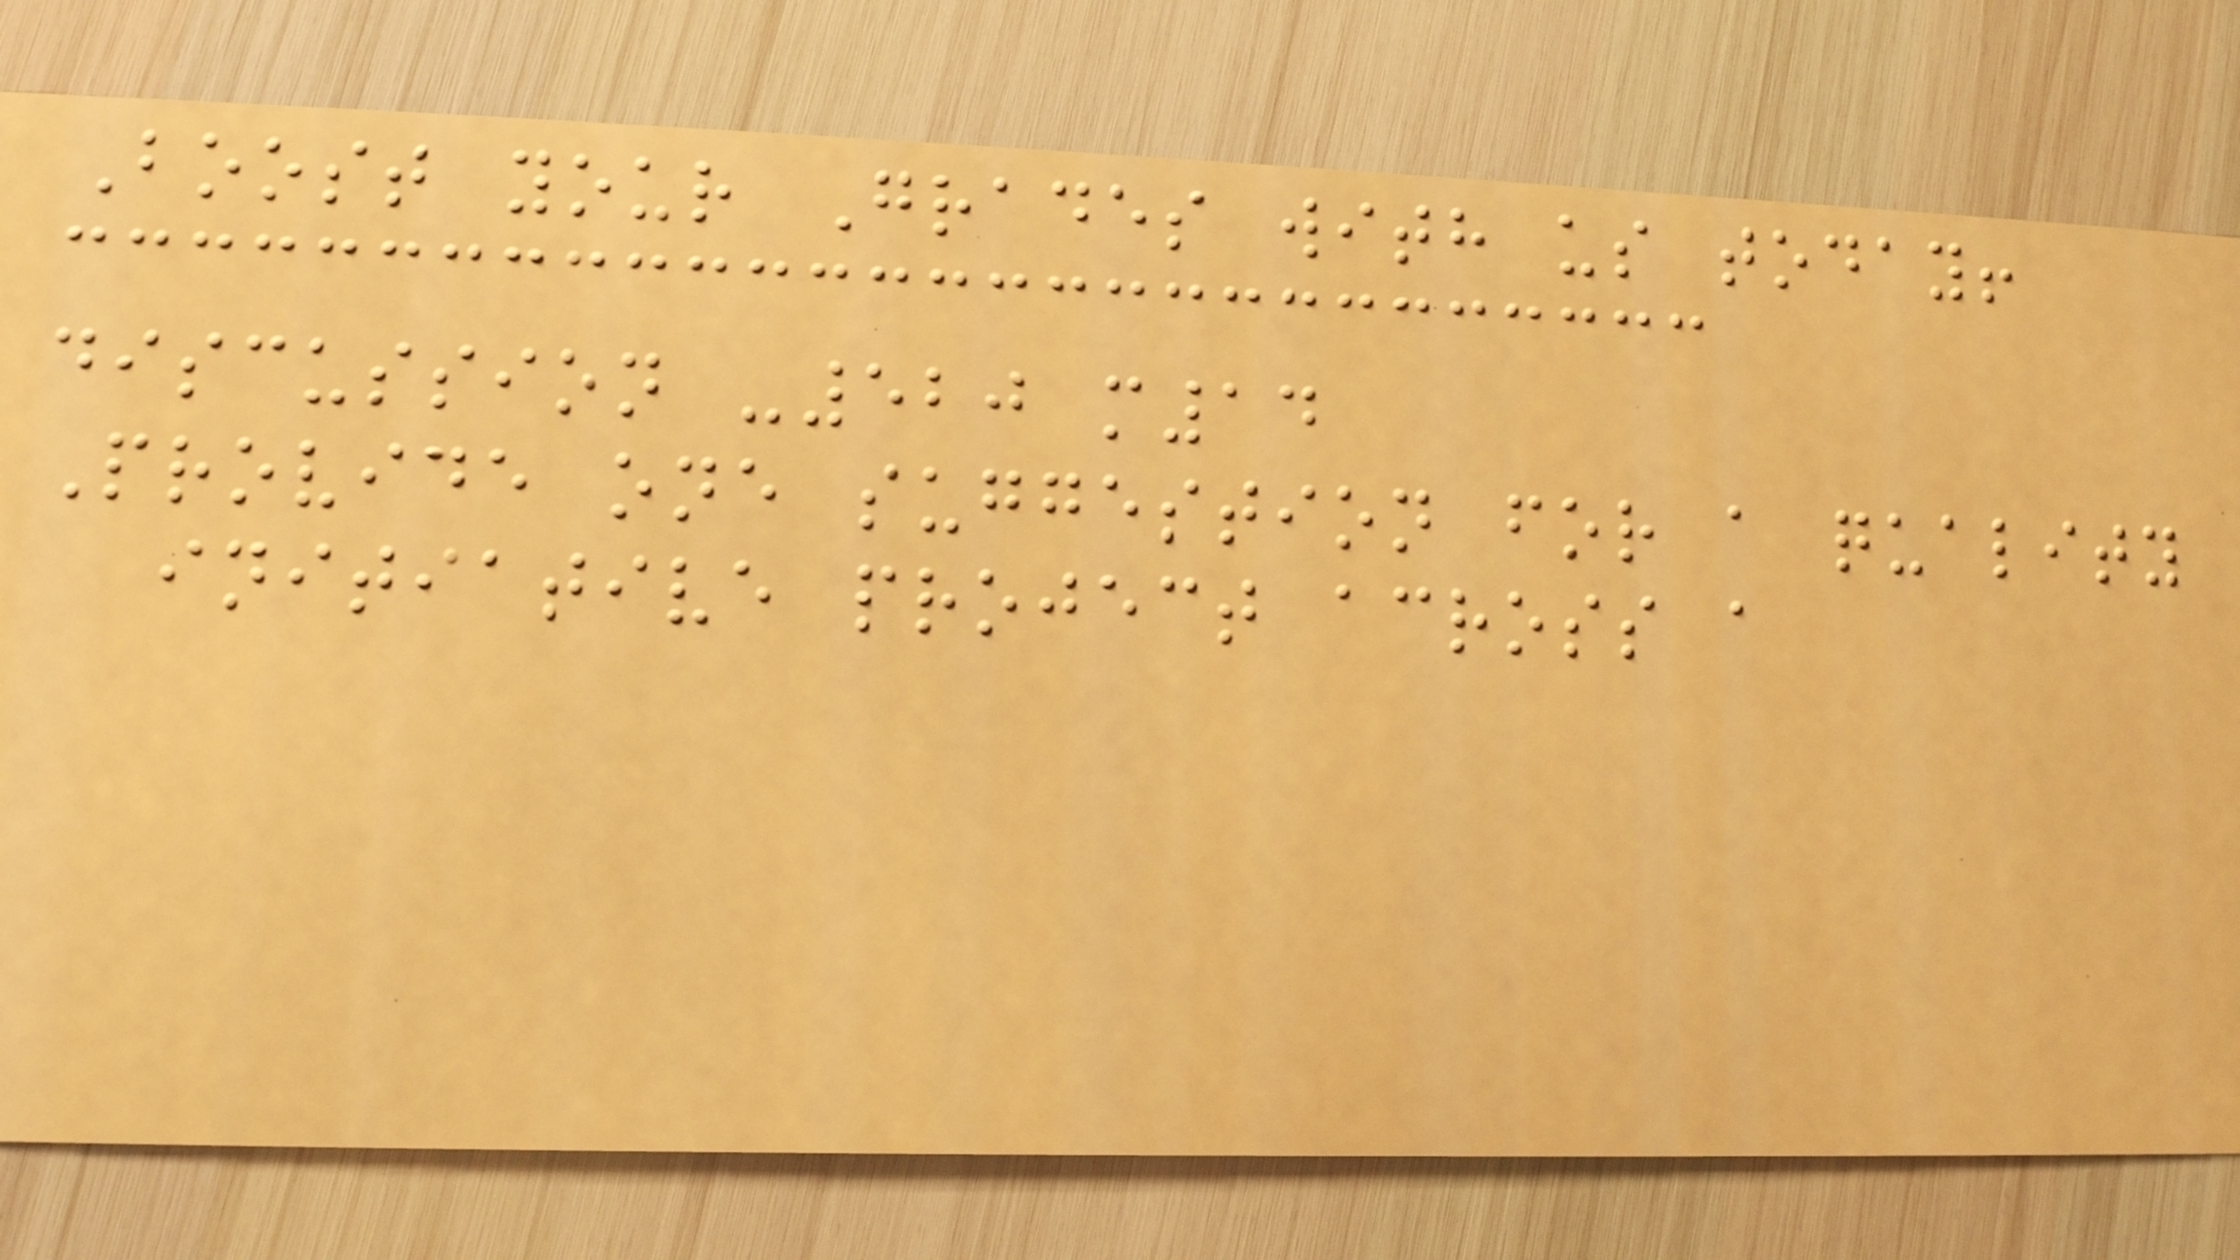Boost your Grades with us today!
discussion -520 m14
Provide one suggestion for a quality
initiative project across a
